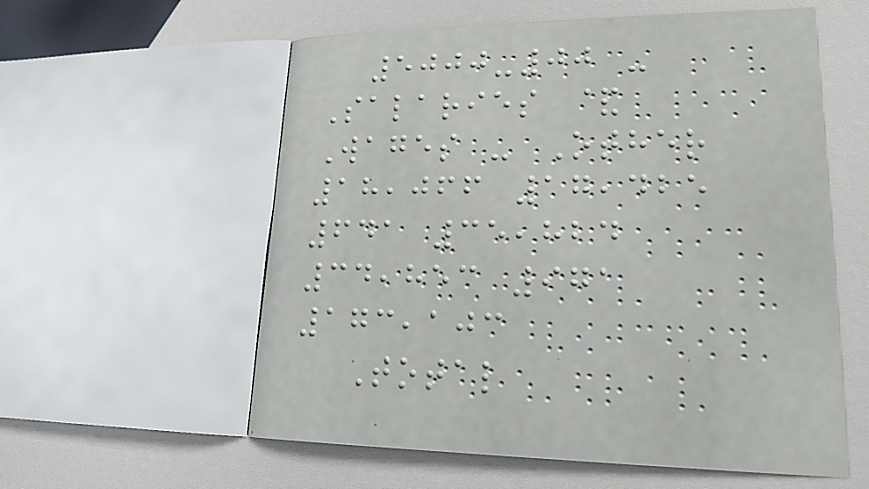5000-00 -
Salaries &
Wages - Other
18,066 17,425
641 35,824
34,853 971
173,103
Total
